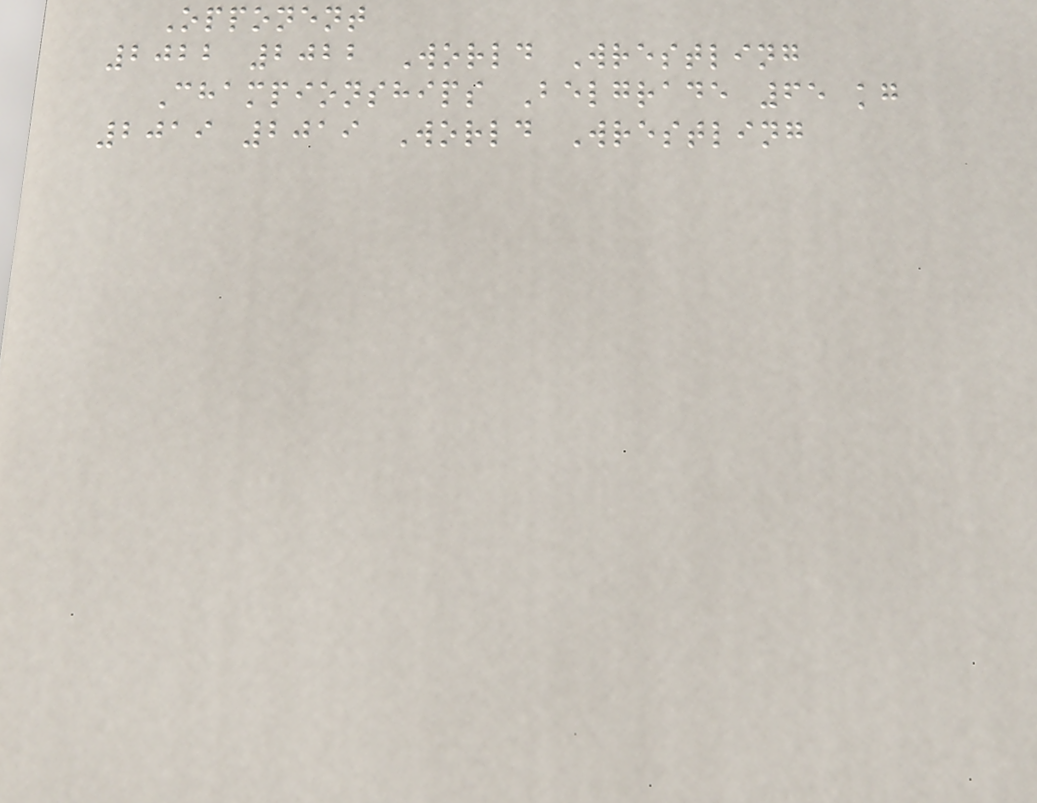Opponent
2022 2022 World Wrestling
Championships Belgrade 65 kg
2019 2019 World Wrestling
